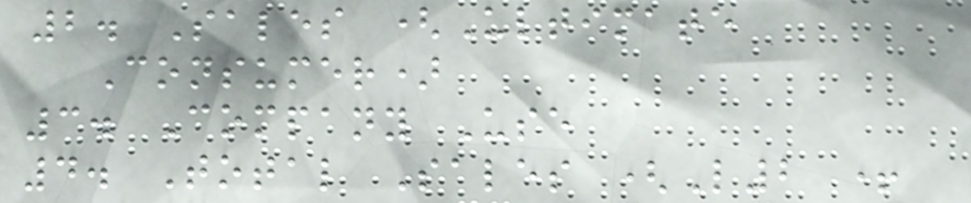2. Sales (Ultimate
Consumer)
3. Company Use
4. Total Sales (L2 +
